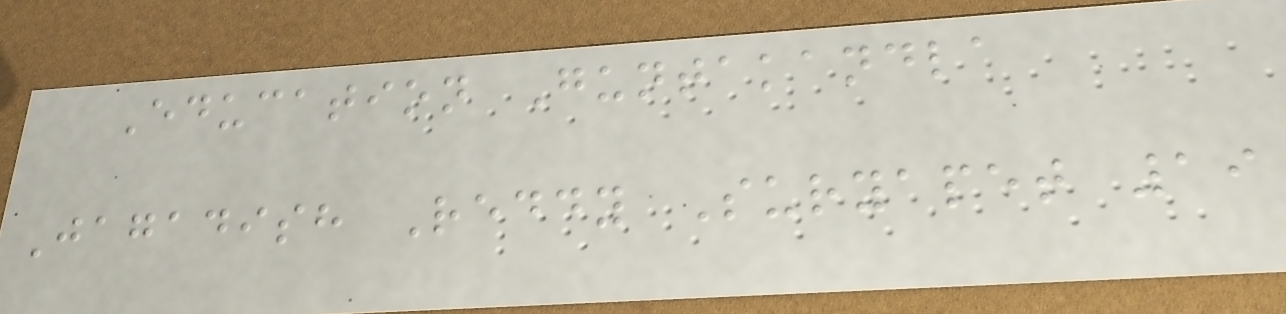Education Guntakandla
Jagadish Reddy Suryapet 19
